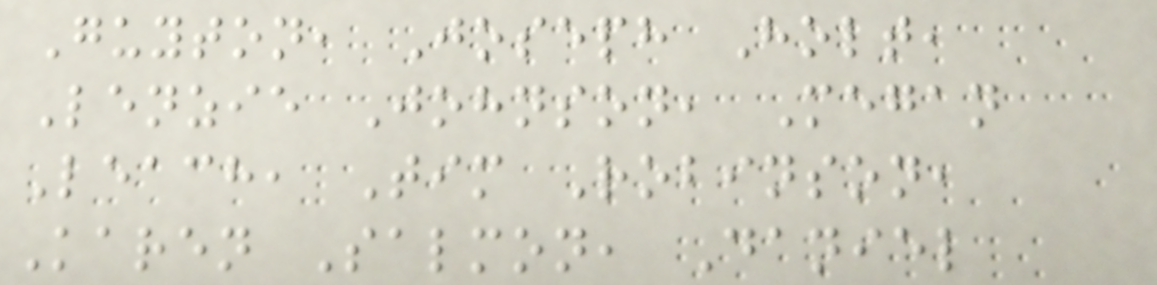Guyton, Joseph Holt,
Lenzie Johnson, Megan
Leach, Tim Robinson,
Karen Salmon, Daniel
